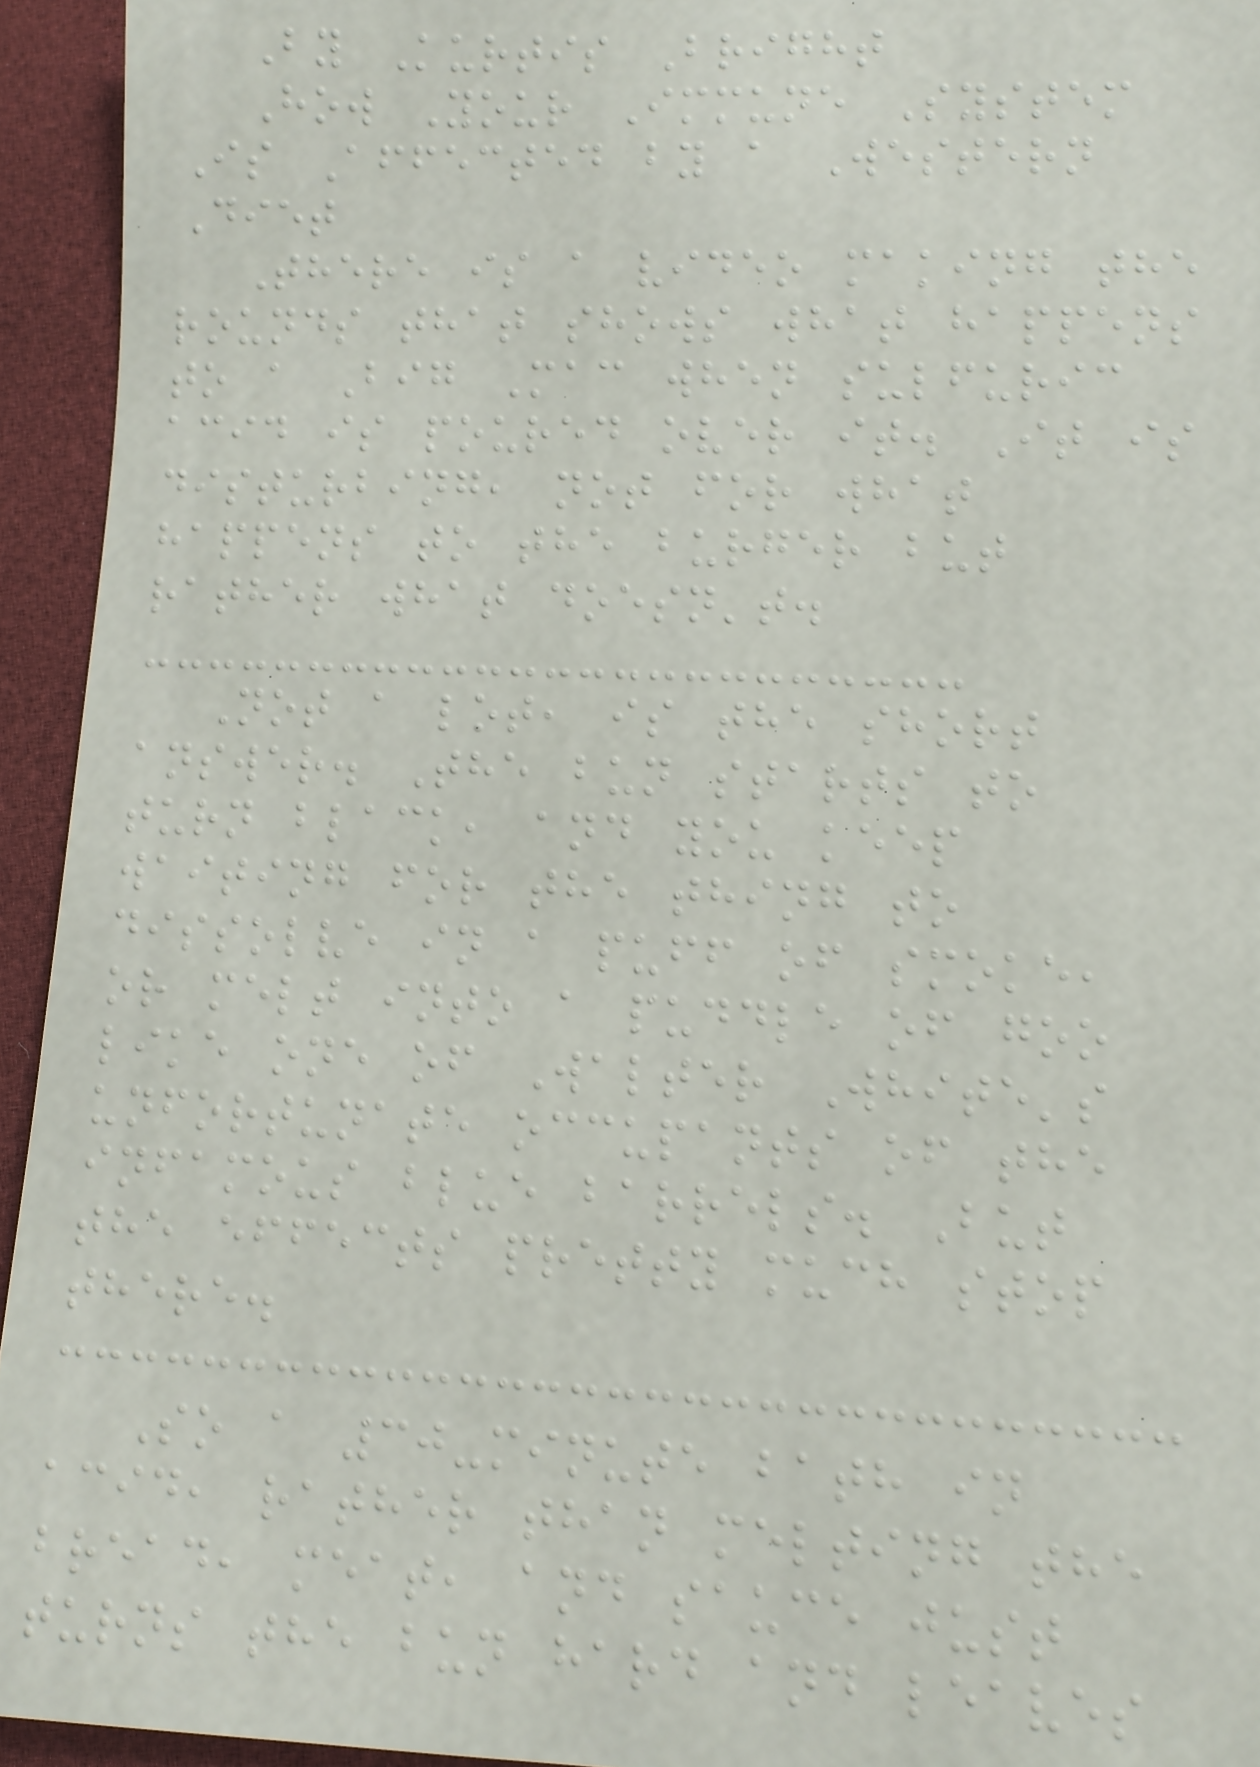By Kurtis Bright
How Your Immune System
Is Affected by a Western
Diet
There is a video making the
rounds that shows what happens
to a Big Mac when sulfuric
acid is poured over it. It is
disturbing, not for what
happens to the burger but
rather what doesn't.
Not a lot, is the short
answer. The bun starts to
turn black, and you keep
waiting for the thing to
dissolve in a puff of smoke,
or melt into a puddle of goo
like one of Walter White's
unfortunate occupants of the
infamous blue barrels. But
the effects pretty much stop
there.
So a 30-minute bath in
acid, rather than melting the
bread, meat, and sauce just
turns the bun hard and leaves
